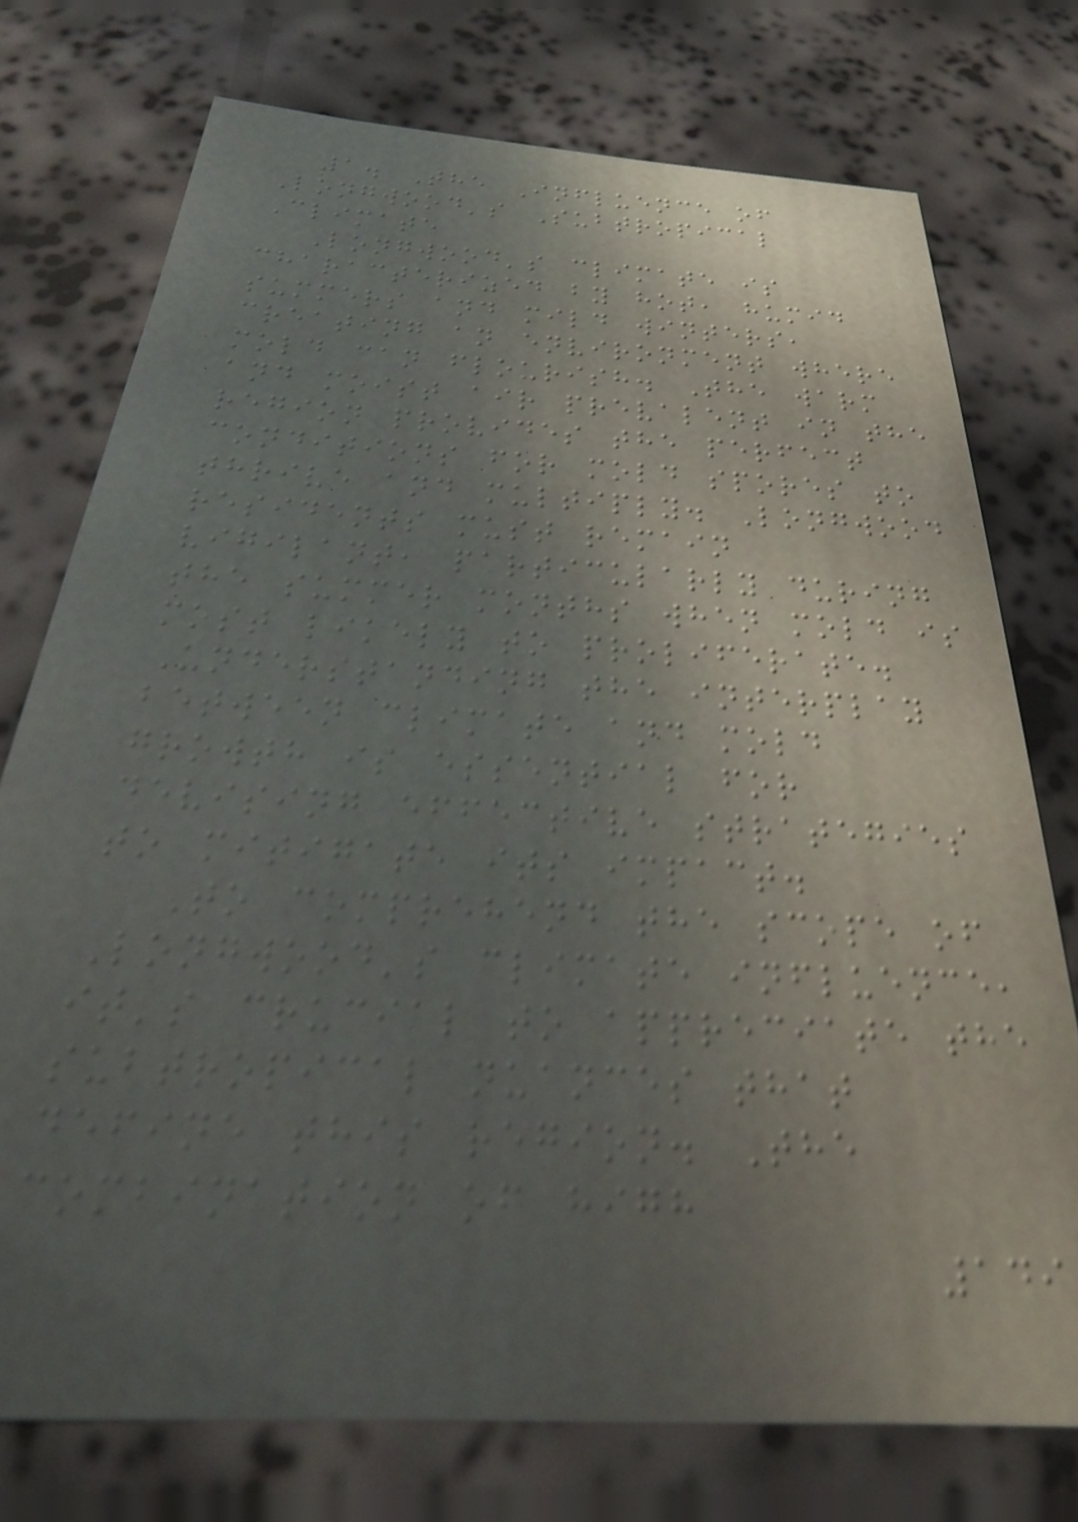1. The Influence of
Longwood's Subtropical
Climate
Longwood's climate is
characterized by hot, humid
summers and mild winters,
creating an environment where
mold can flourish. The warm
and moist air prevalent in the
region provides the perfect
conditions for mold spores to
thrive and multiply. Longwood
residents must remain
vigilant, particularly during
the summer months when mold is
most likely to proliferate.
Understanding the interplay
between climate and mold
growth is essential for
devising effective strategies
to mitigate its impact.
To comprehend the scope of
Longwood's climate influence,
it's crucial to appreciate the
subtropical nuances that
define this region. The
combination of high
149
